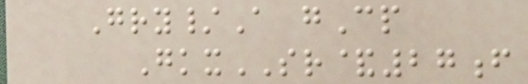Gry/A gCp
GkxSR&27f
